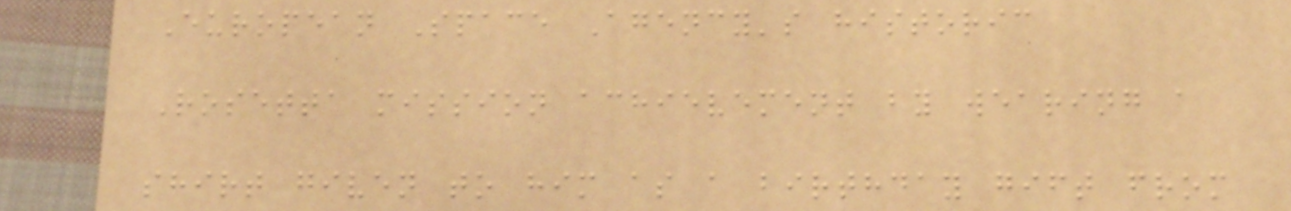European Space Agency's historic
Rosetta mission achievement by wearing a
shirt given to him as a birthday gift from
